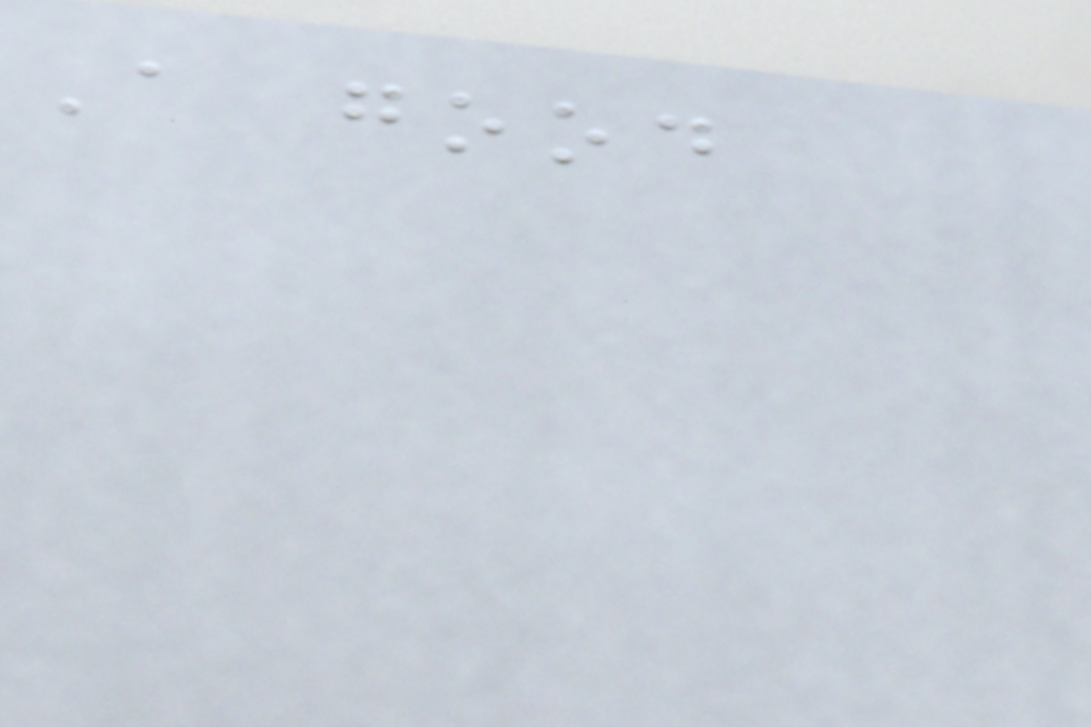A good
